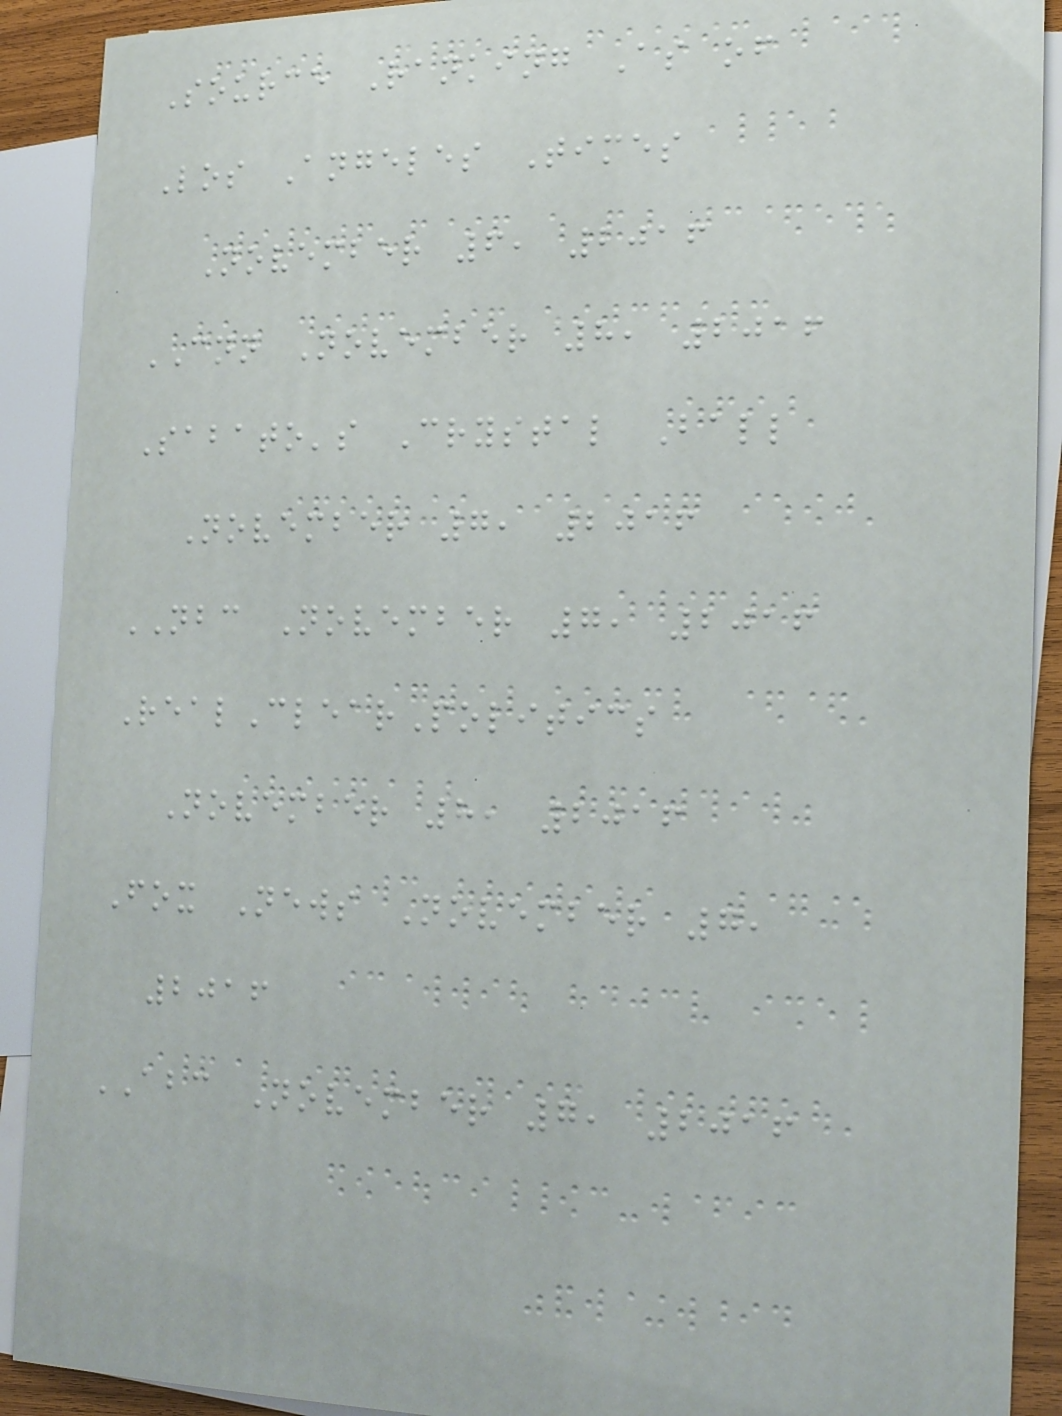Source Ranking As of
Los Angeles Times
November 6, 2016
CNN November 8, 2016
Sabato's Crystal Ball
November 7, 2016
NBC November 7, 2016
RealClearPolitics
November 8, 2016
Fox News November 7,
2016
ABC November 7, 2016
